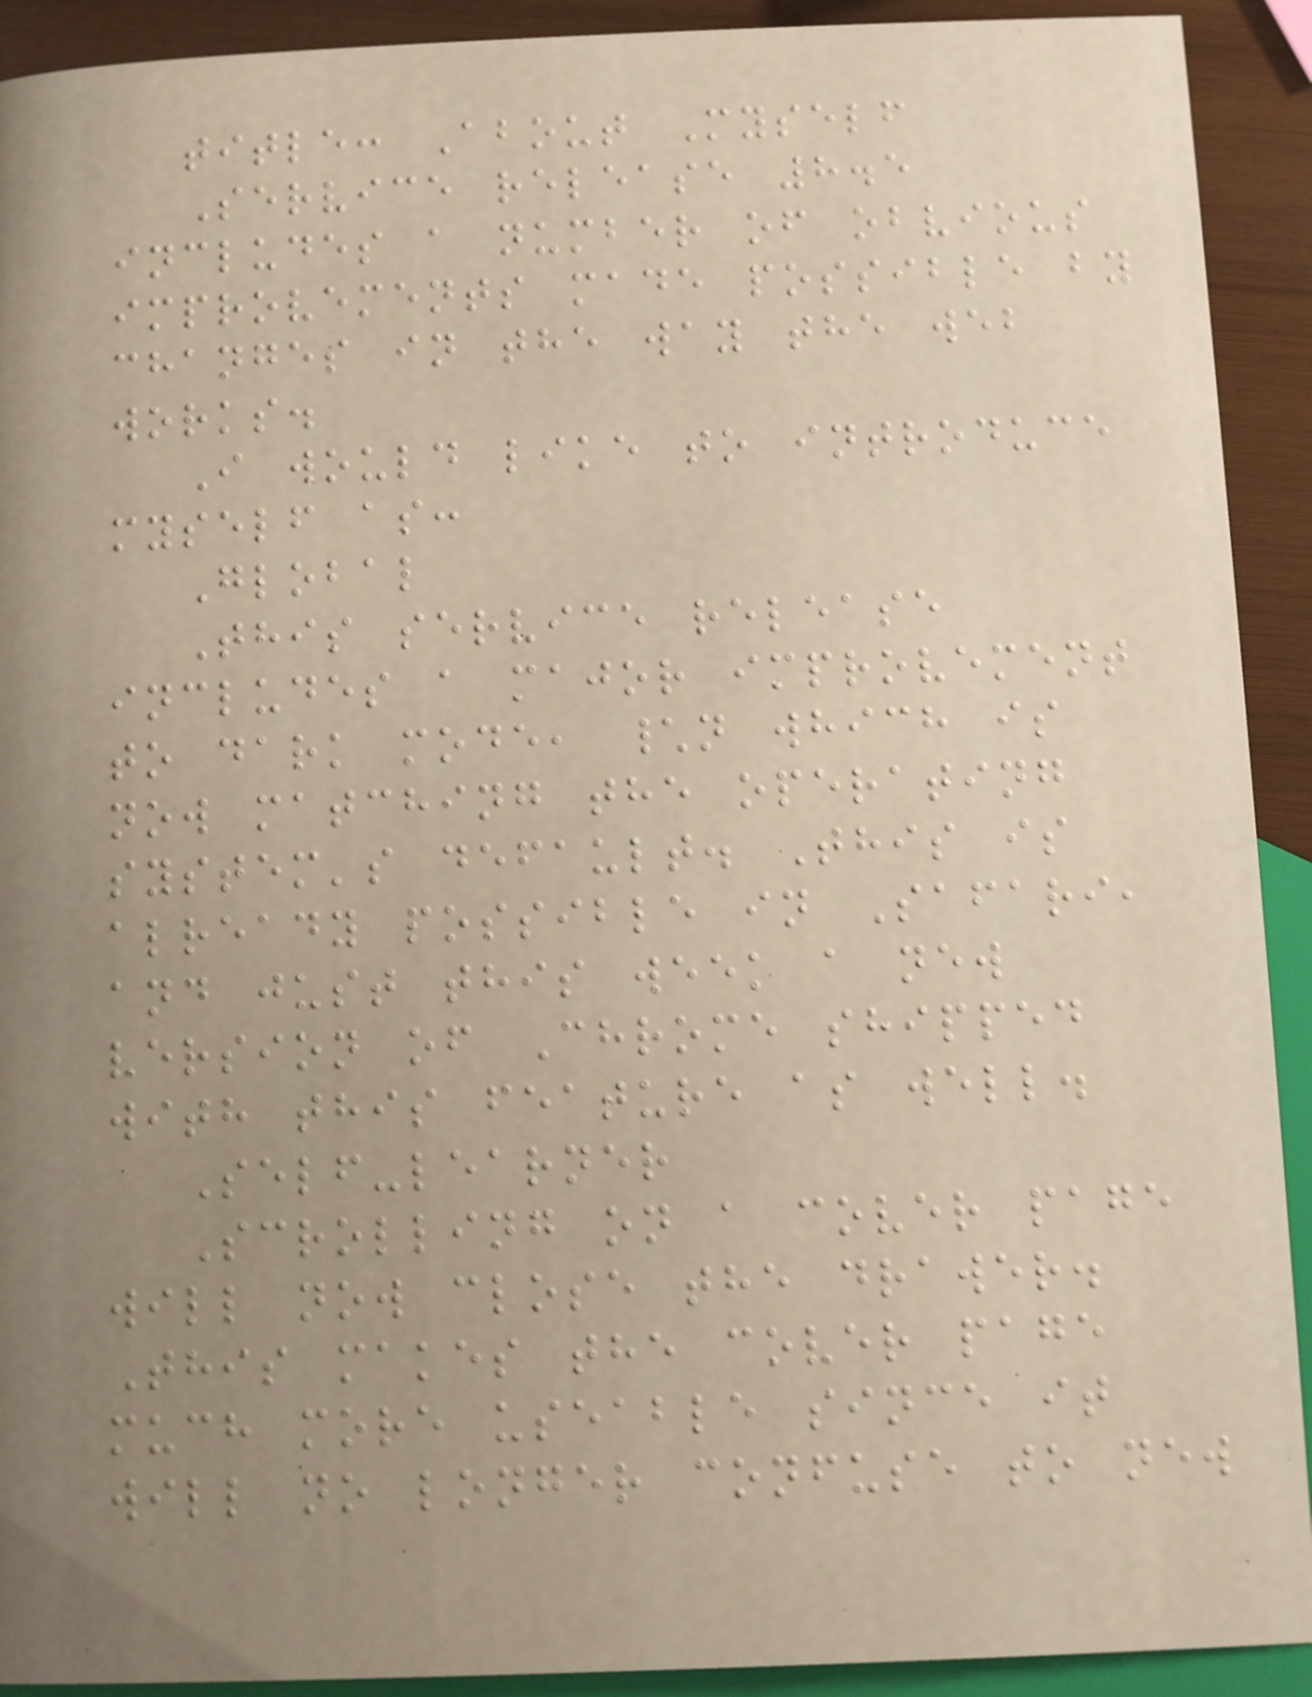title: About Myself
Service release 8.5
includes a number of obvious
improvements made possible by
changes in the way the web
works.
I would like to introduce
myself as:
Global
This service release
includes a major improvement
to dark mode, \n which is
now matching the operating
system's default. This is
already possible in Safari,
and just this week a new
version of Chrome shipped
with this feature as well.
Self-learner
Scrolling on a cover page
will now close the drawer.
This makes the cover page
much more useable since it
will no longer confuse to new
